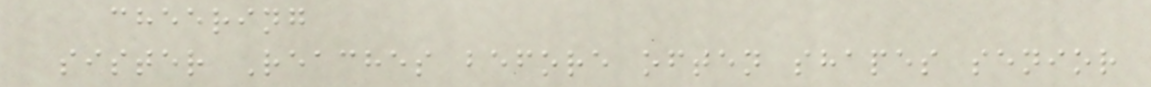cheering
sister Reaches before often shapes senior
